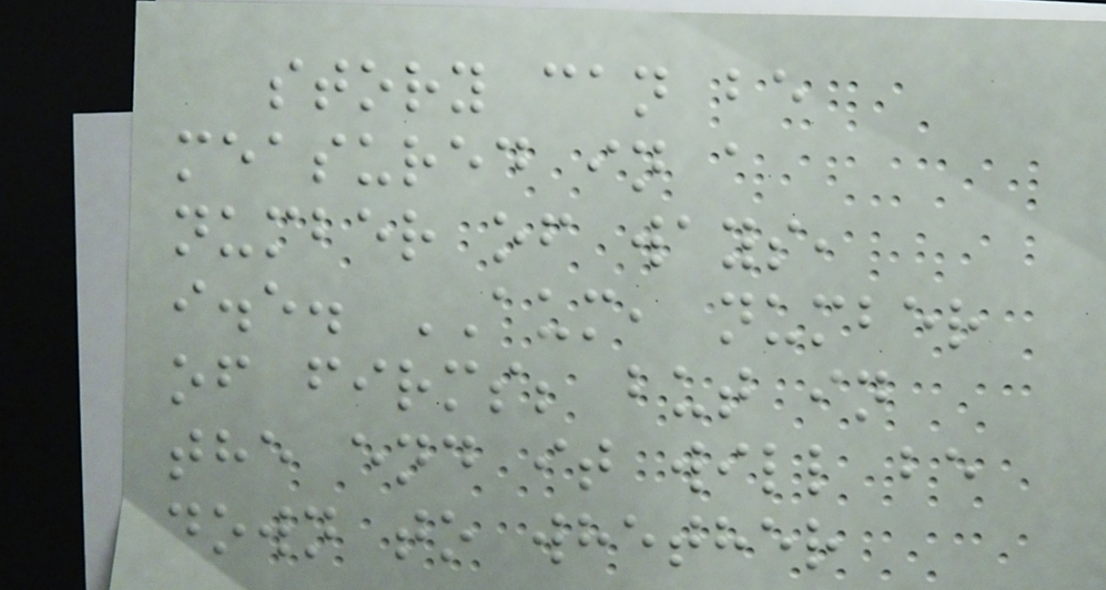story can be
measured in a
number of ways,
i.e. AUM, number
of firms; but in
the end it will be
down to whether
